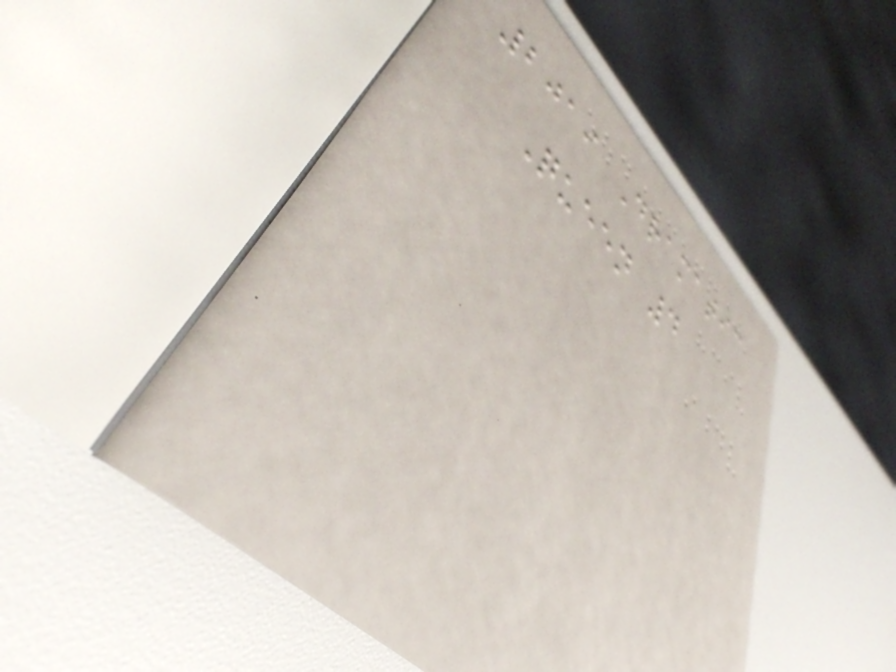2019 Dramatic
Queen 4
